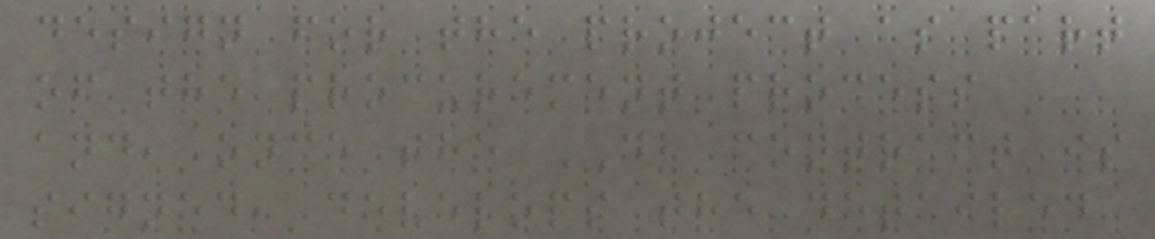design for the project as part
of the procurement process
and, once the DB contract is
signed, develops the detailed
